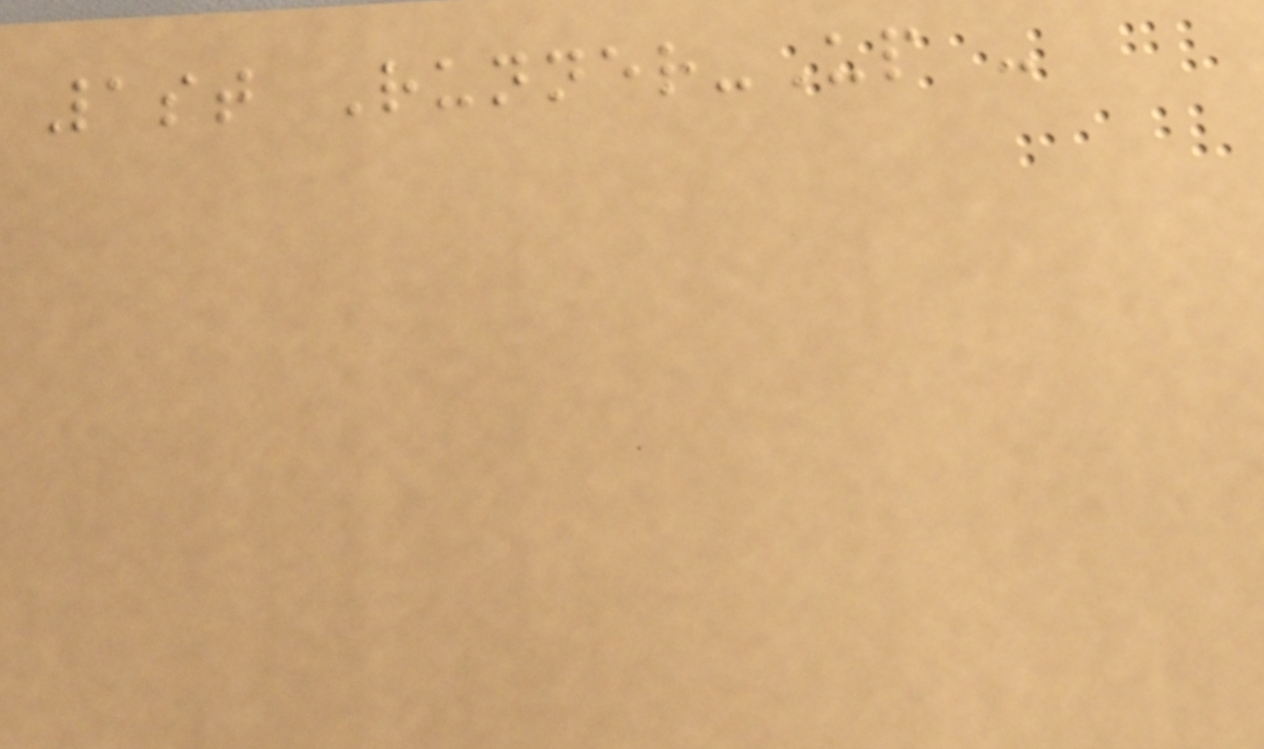1st Runner-Up -
